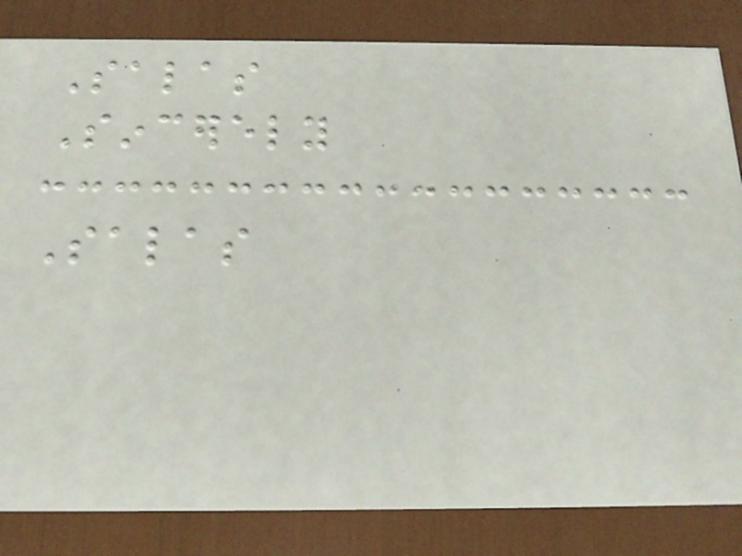Salas
Sincerely
Salas
